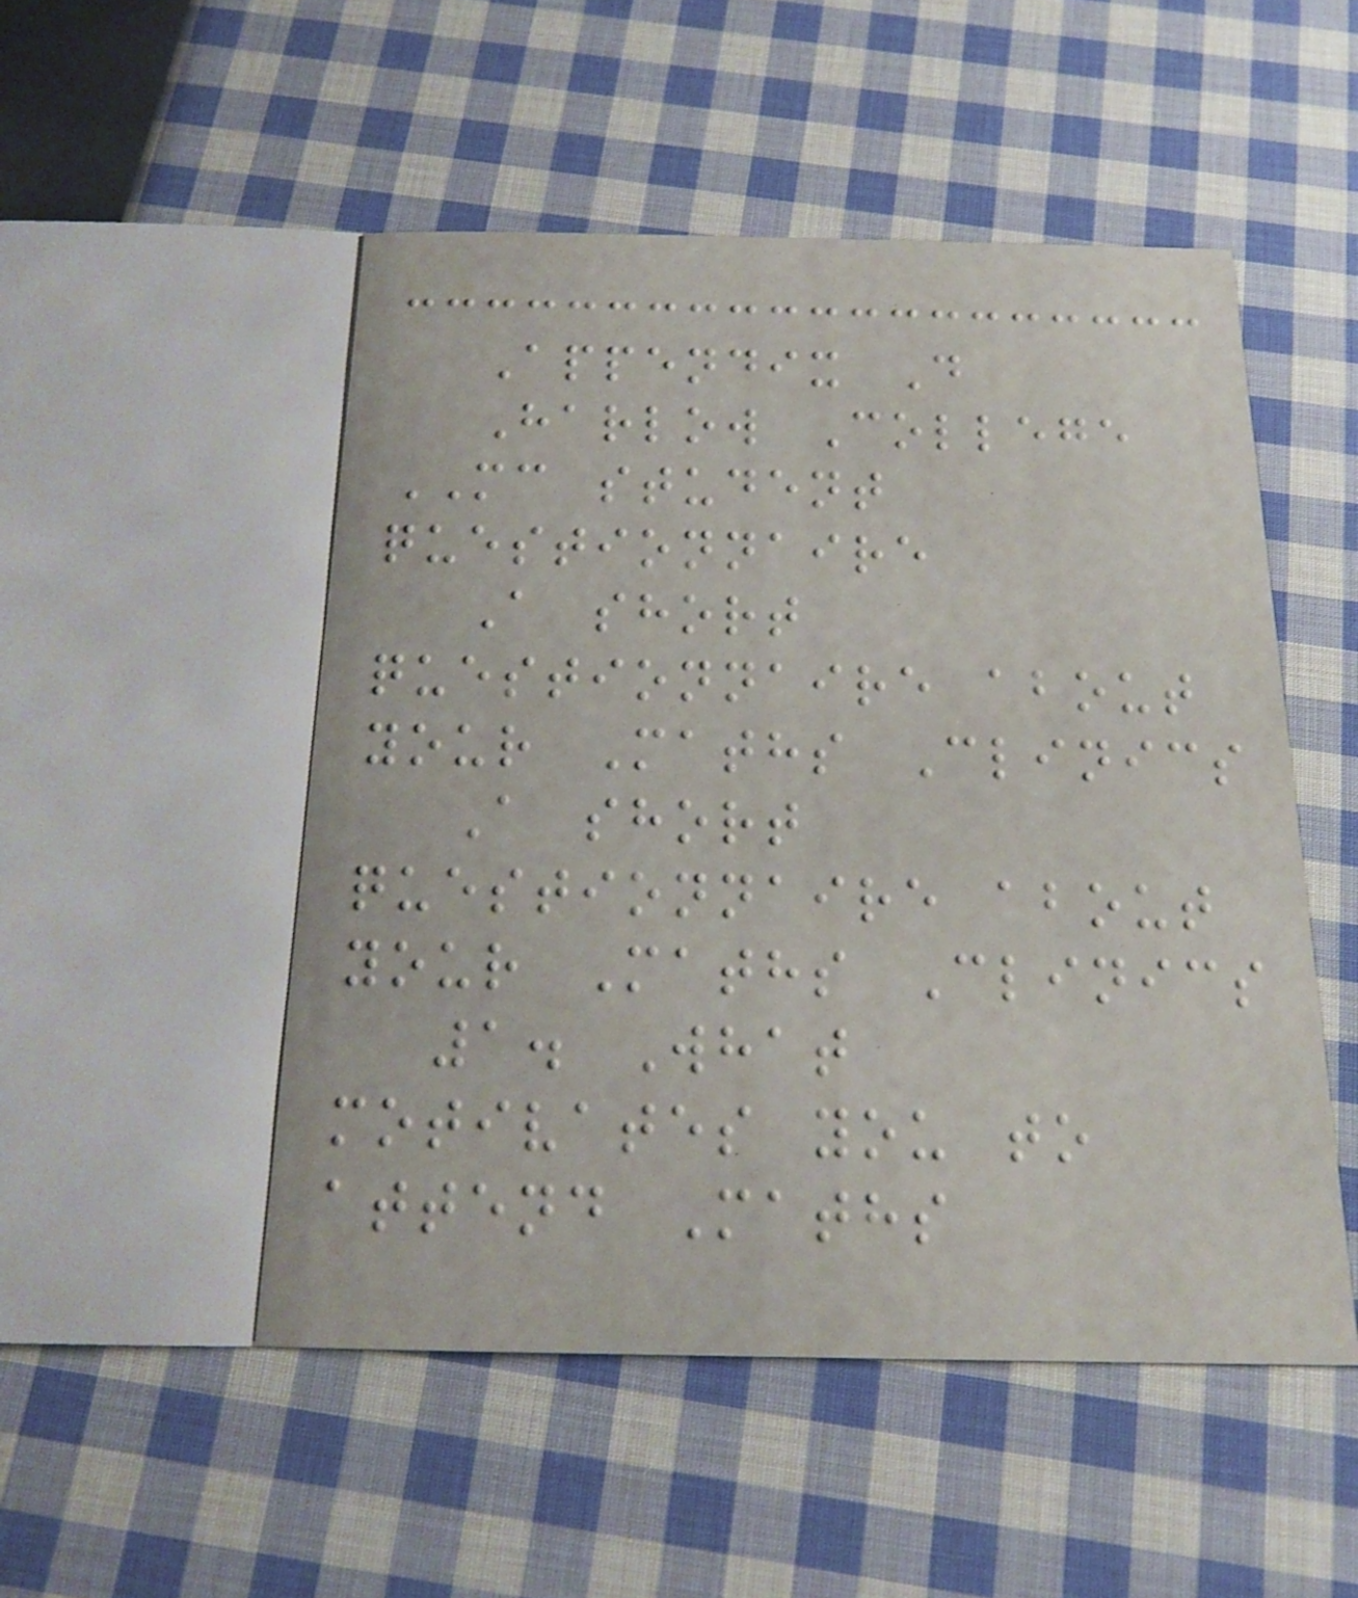Appendix D
Harlow College
MC student
questionnaire
A short
questionnaire about
your Maths Clinics
A short
questionnaire about
your Maths Clinics
1. What
motivates you to
attend Maths
